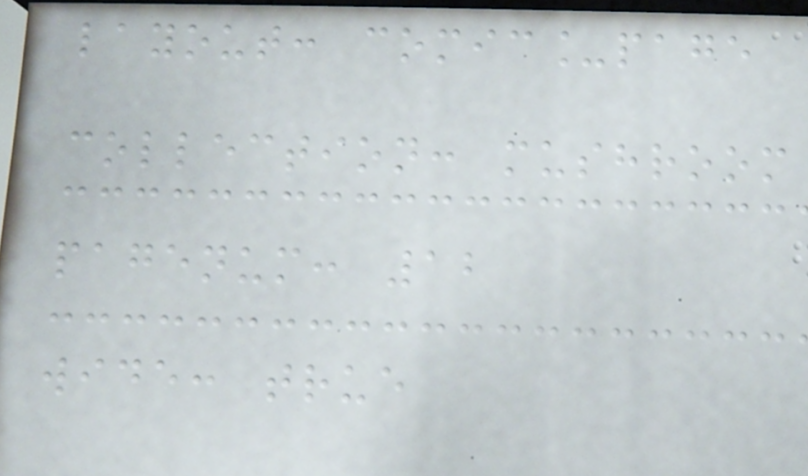layout: comic_page
collection: mushroom
pagenum: 12
wide: true
